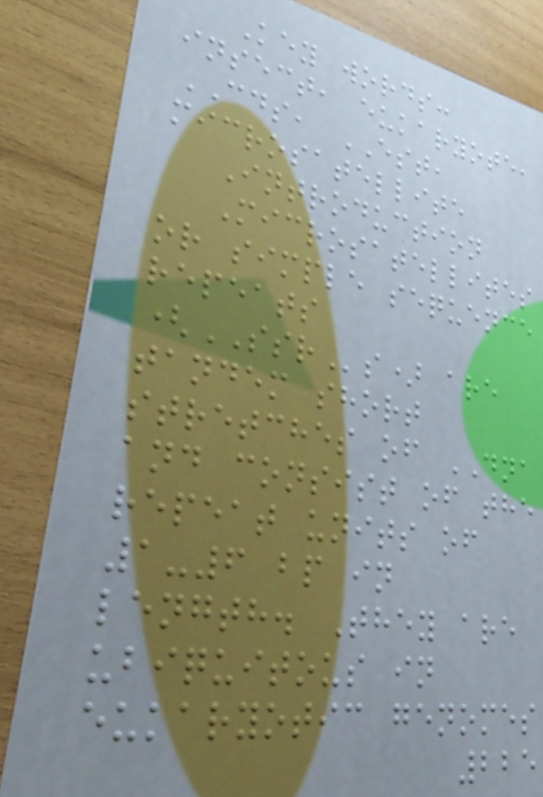Key words:
insect, eukaryote,
CDS, EST,
microsatellite
Introduction
Microsatellites
or simple sequence
repeats
(SSRs) are
tandem short
stretches of DNA
and consist of the
repeat units of
1-6 bp in
length. They are
ubiquitous in
eukaryotic genomes
225
